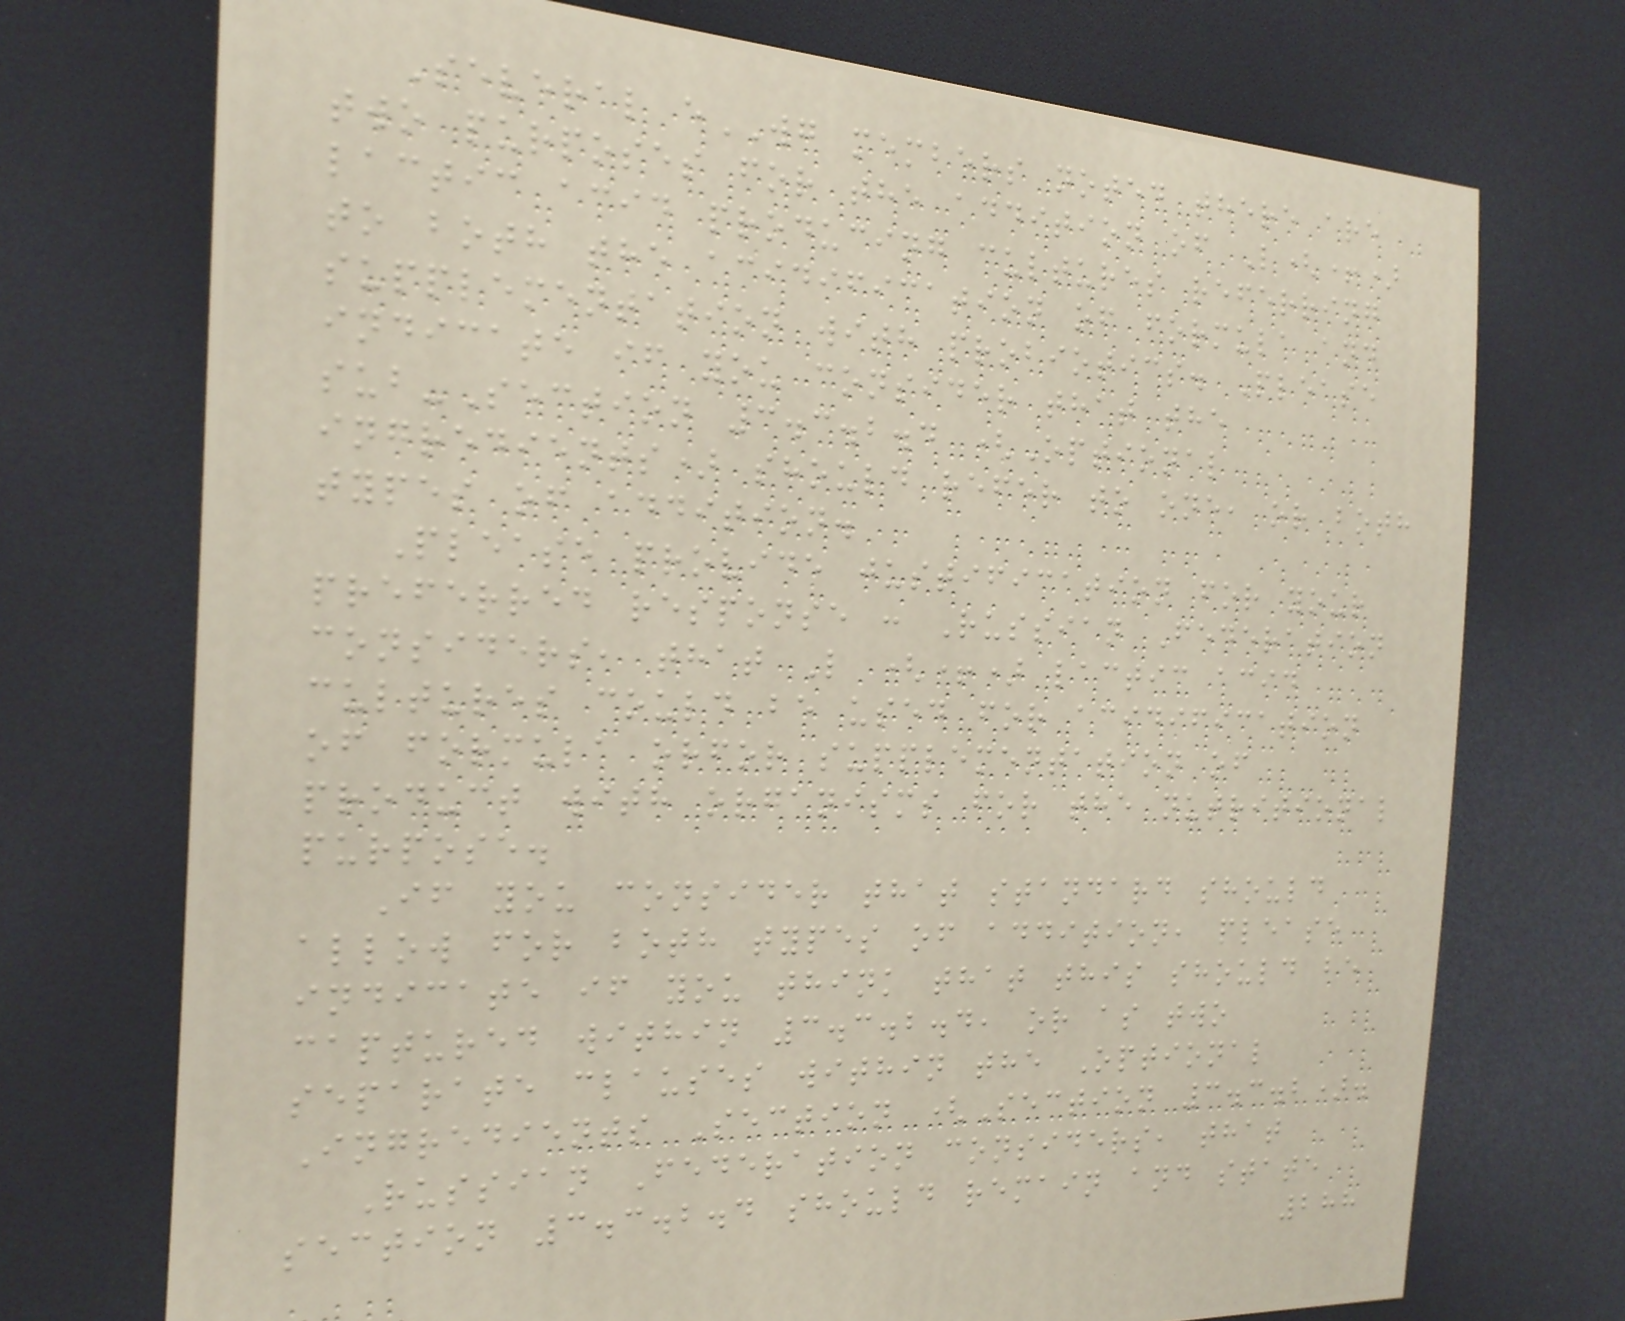Several eWG members noted there are
two purposes for the addition of L(+)
lactic acid producing cultures referring
to both the acidification of formula and
supplementation with probiotics. Please
indicate if you consider that the
sub-Section 3.3.2.4 (Optional
ingredients) should refer to one, or both
types of addition.
Please provide justification for your
preferred response : Russian Federation
considers, that L (+) lactic acid
cultures could be used for acidification
of formula orfor supplementation of
product with organisms for the nutritional
purpose.
If you consider that standard should
allow for both types of addition, please
indicate if you think that this should be
captured within 3.3.2.4, or as two
separate clauses within the Optional
Ingredients Section (Section 3.3.2).
Russian Federation considers, that
section 3.3.2.4 should remain and state
288
